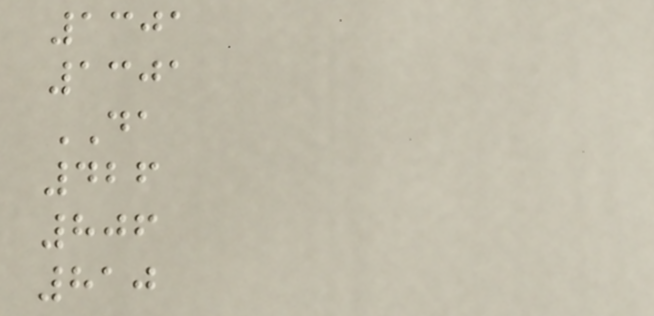1301
1301
DA
426
806
810
